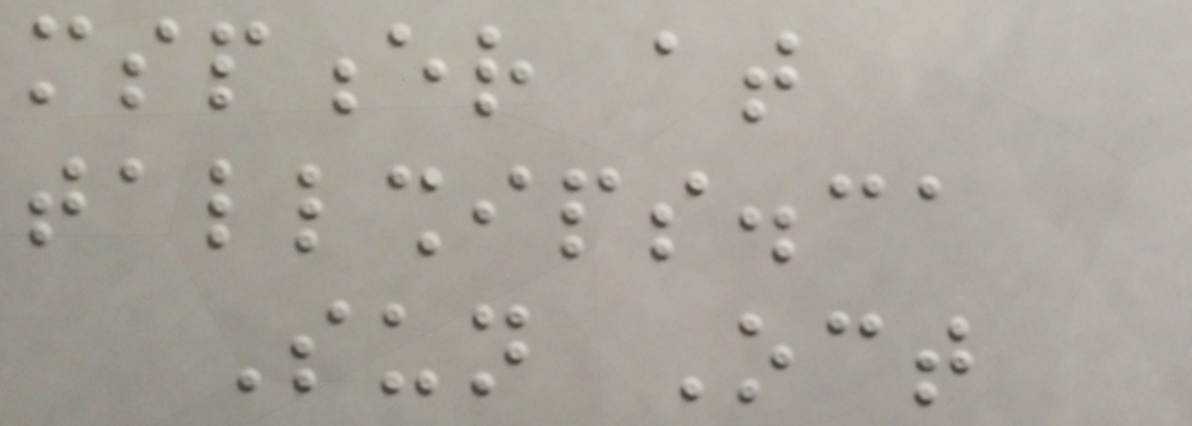mspencer at
tallships.ca
Sun Oct
